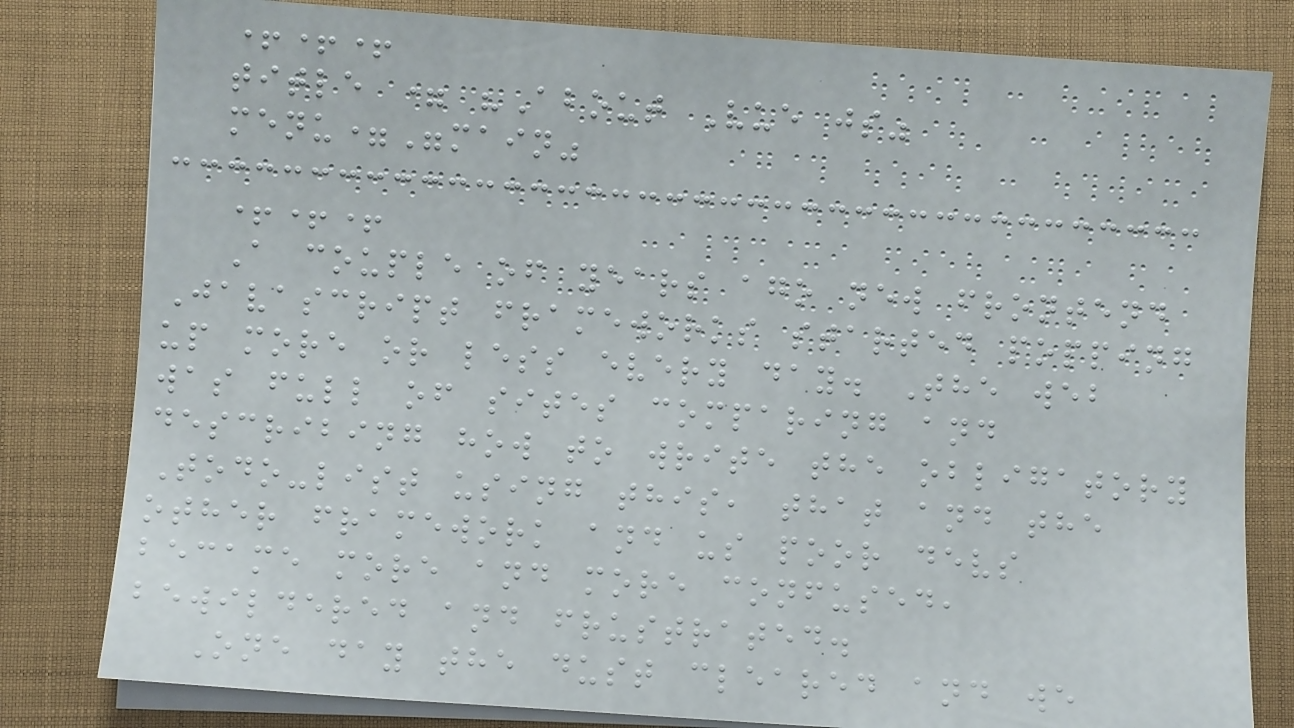+++
title = "About Vue js"
menu="main"
+++
A couple of years ago new frontend
Javascript frameworks started popping
up more or less every day. The web
was full of sites comparing and
describing how to write the obligatory
Todo-list using this, that and the
other framework and us poor devs
became more and more confused,
bewildered and frustrated.
One day the dust cleared and we
